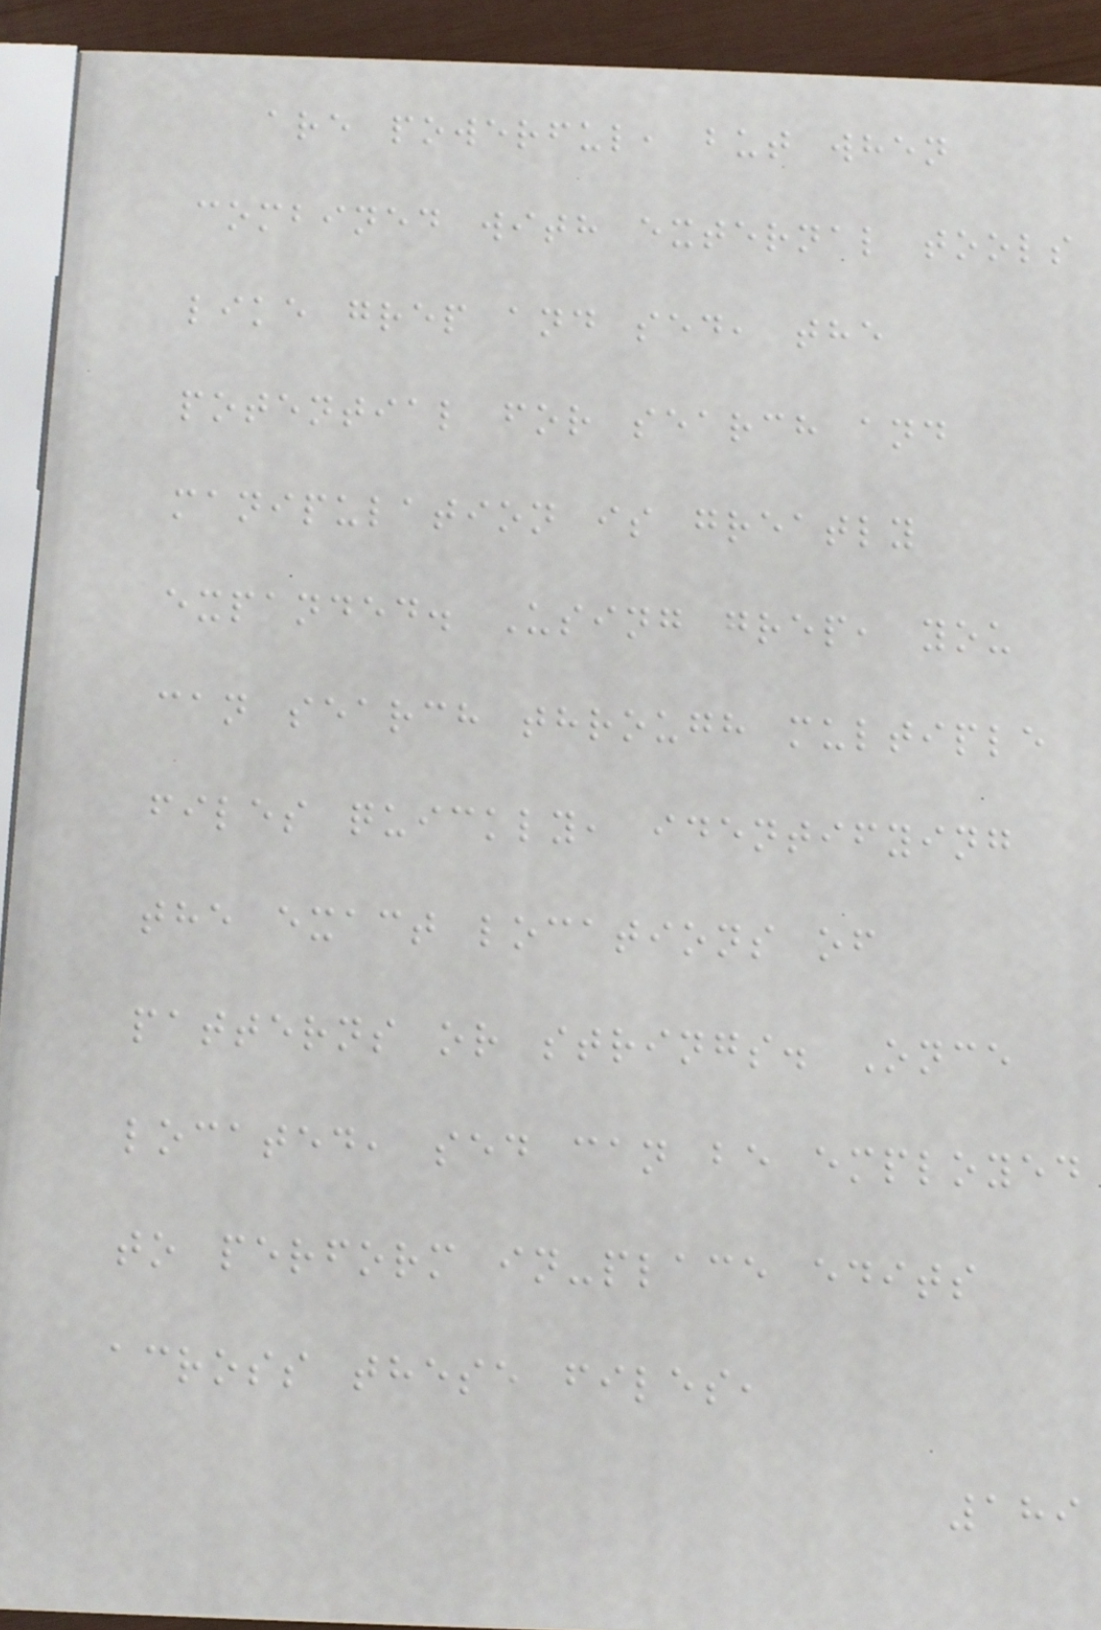are powerful, but when
combined with external tools
like grep and sed, the
potential for search and
manipulation is greatly
expanded. Using grep, you
can search through multiple
files quickly, identifying
the exact locations of
patterns or strings. Once
located, sed can be employed
to perform in-place edits
across these files,
189
